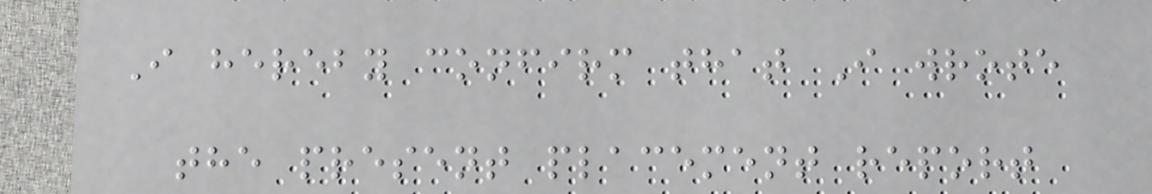I hereby confirm that I wrote
the present placement report
